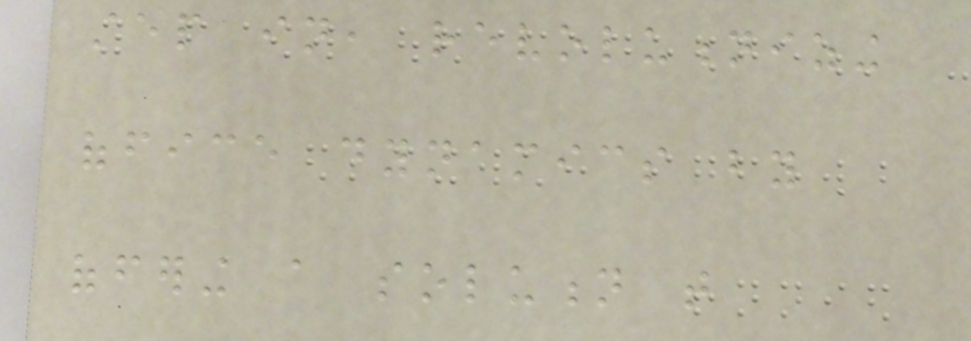step in, revolutionizing
office dynamics by
offering a solution that
